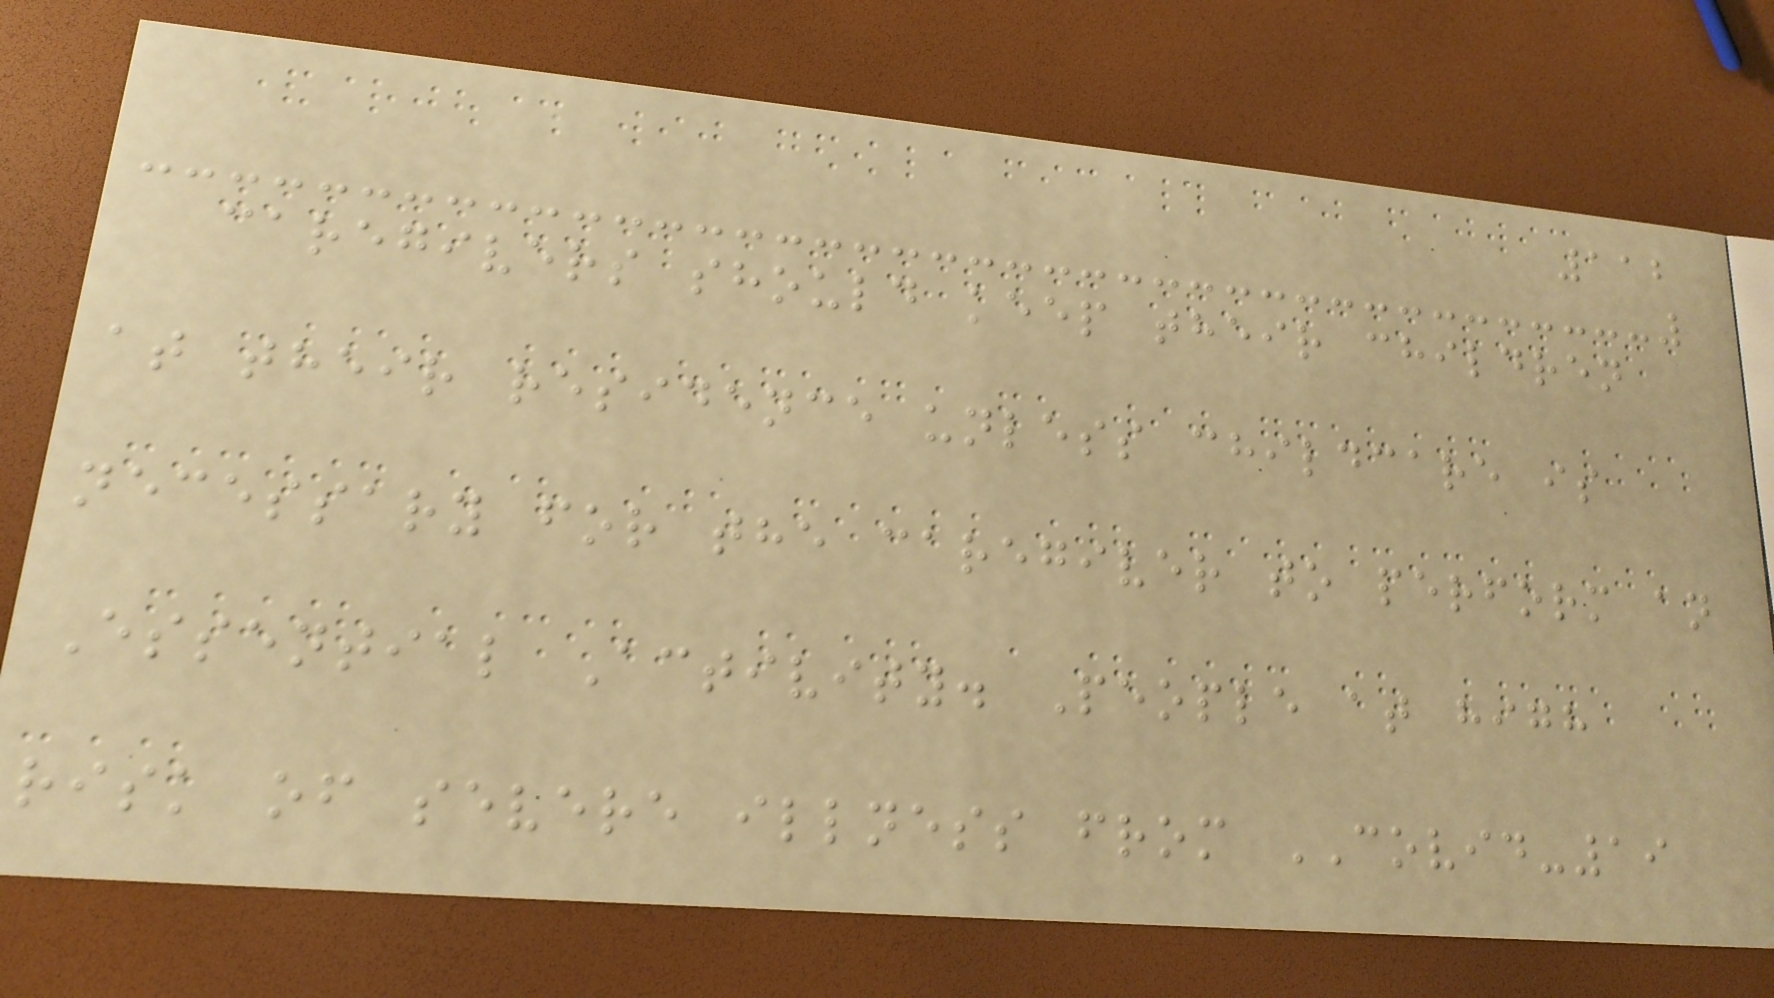112
caregivers should keep their children
at their residence unless childcare is
necessary for the caregiver to perform an
Essential Activity. People at high
risk of severe illness from COVID-19
